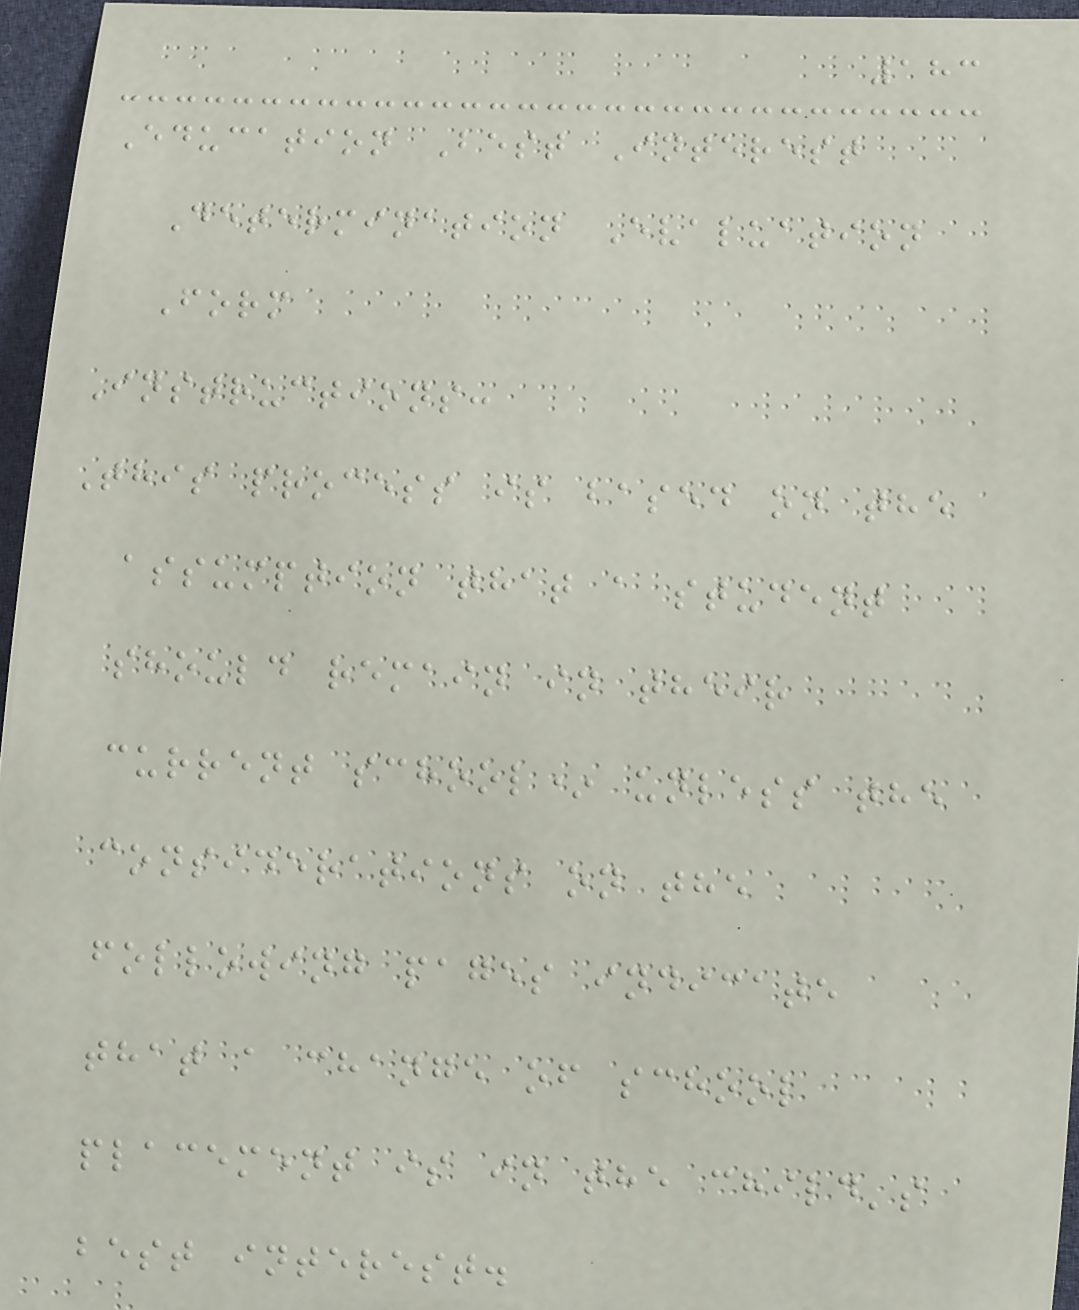183
Education Best Interest
Determination Evaluation
Form
Instructions:
This process is based on the
assumption that a student
should remain in their
current school* unless the
considerations on the
following pages indicate
that a change of school
placement is in the child's
best interest.
